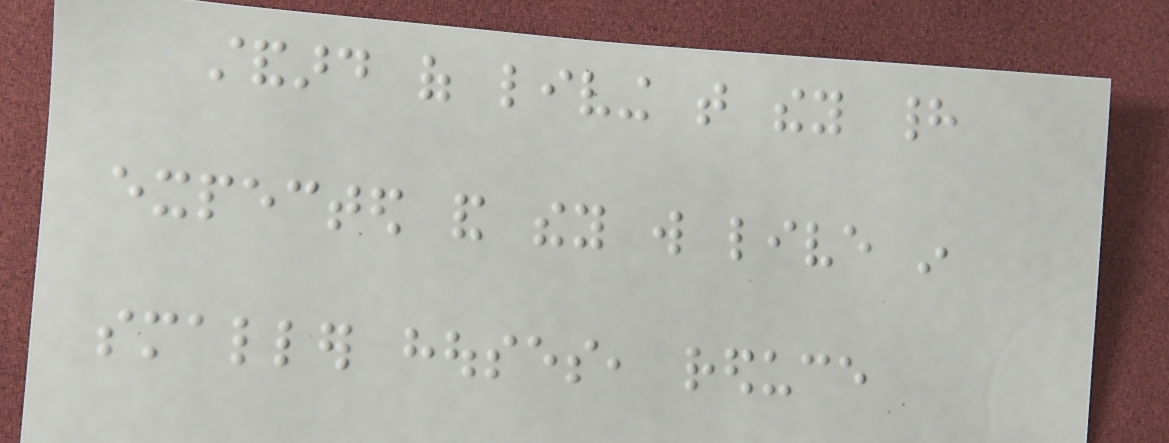standard of living that they had
expected and they will live in
smaller houses, reduce
